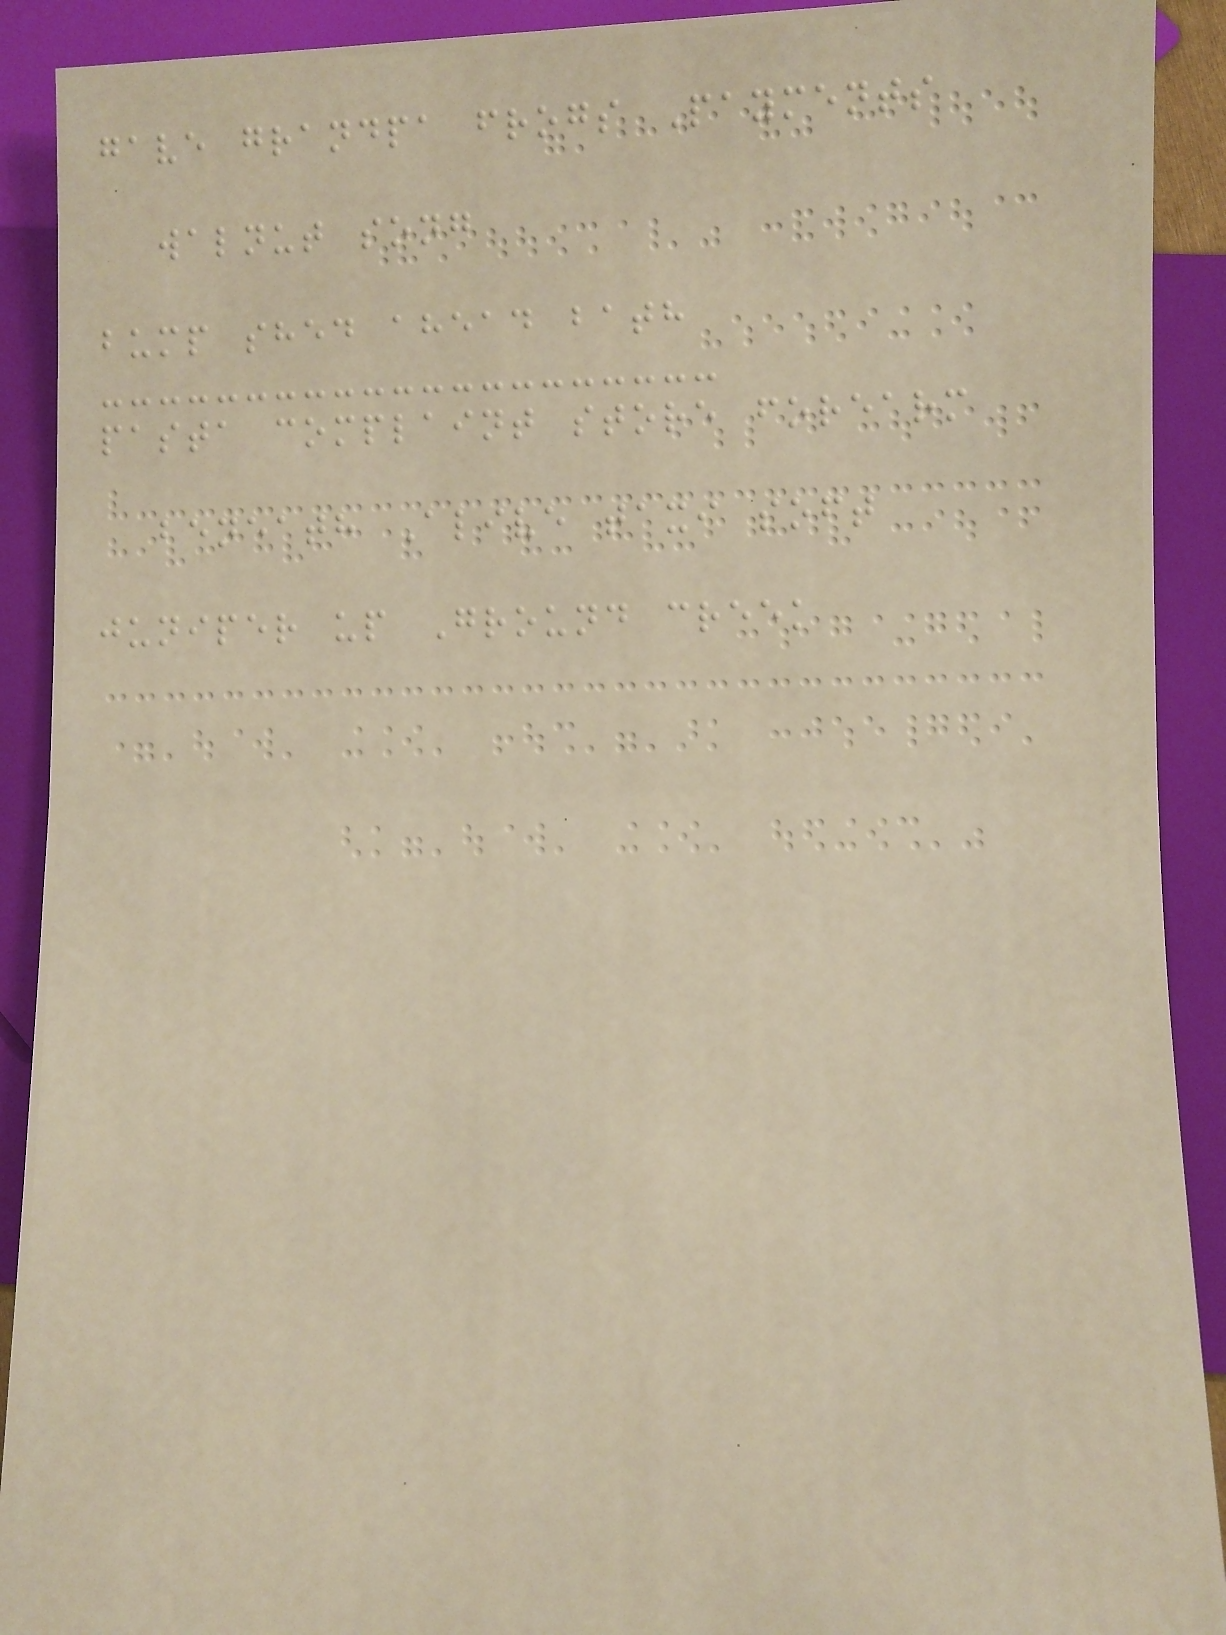gave grandpa frogs Payments
walnut song
bump shed ahead bath
pasta complaint store forearm
beneath Alive taxi soft
juniper up Ground creek
